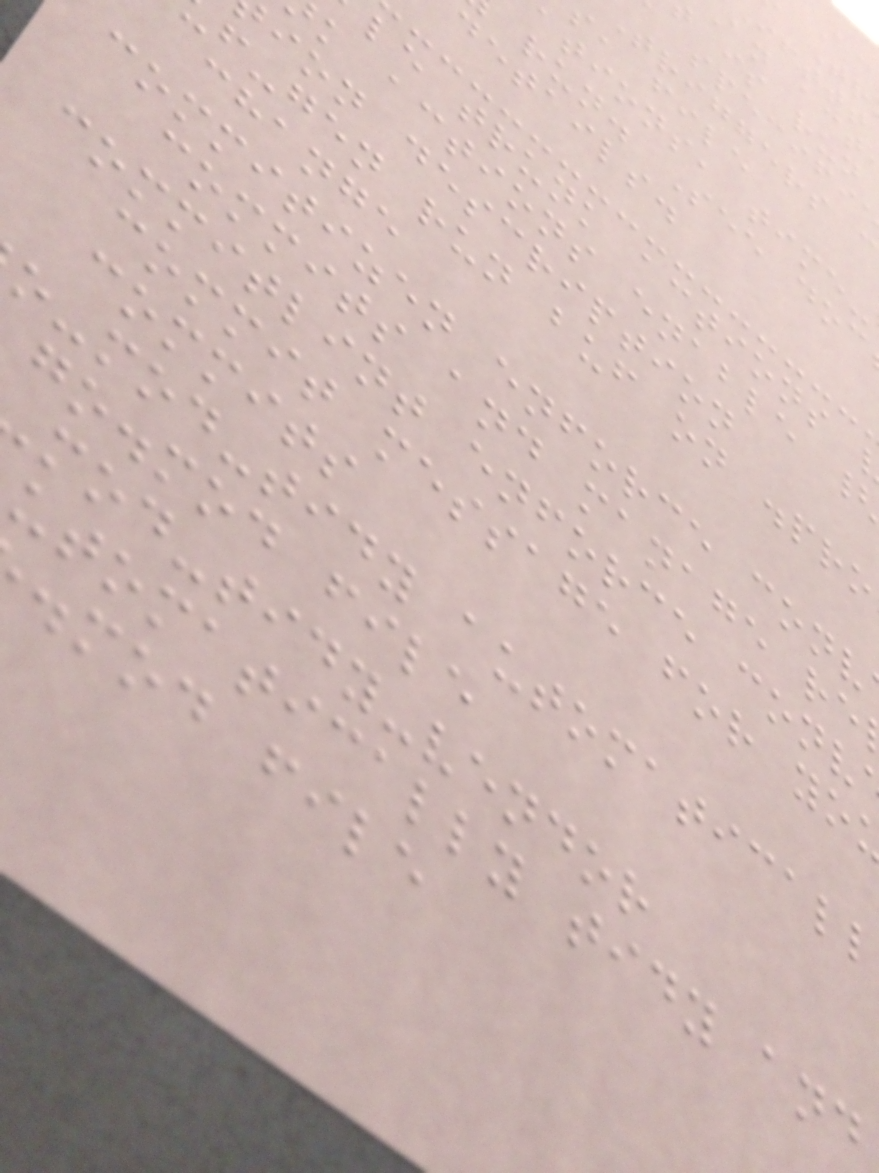is run
specifi
triggers
s, file
ations, time-
run. See doc
details.
le trunk actions
k actions enable
ion description
f-gen run buf on .pro
change
commitizen enforce conv
commits and manage re
commitlint enforce conv
commit message for yo
commits
o-mod-tidy automaticall
go.mod file
mod-tidy-vendor
utomatically tidy and
.mod file
